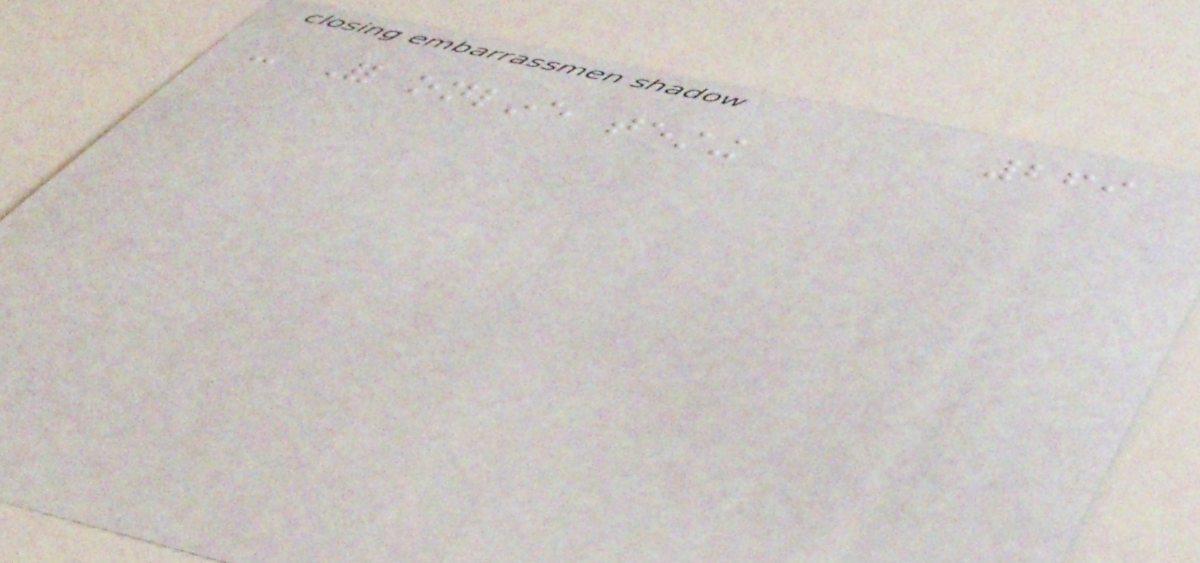269
- For online testing
